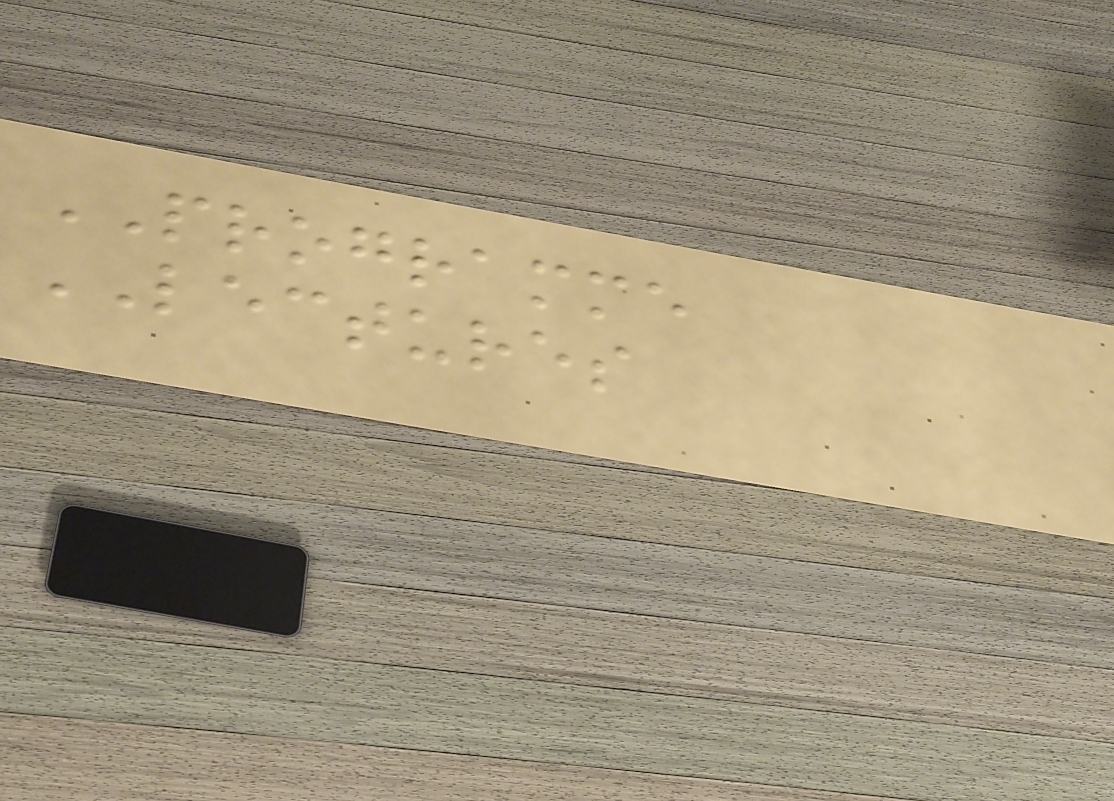PROGRAMME
LECTURES
